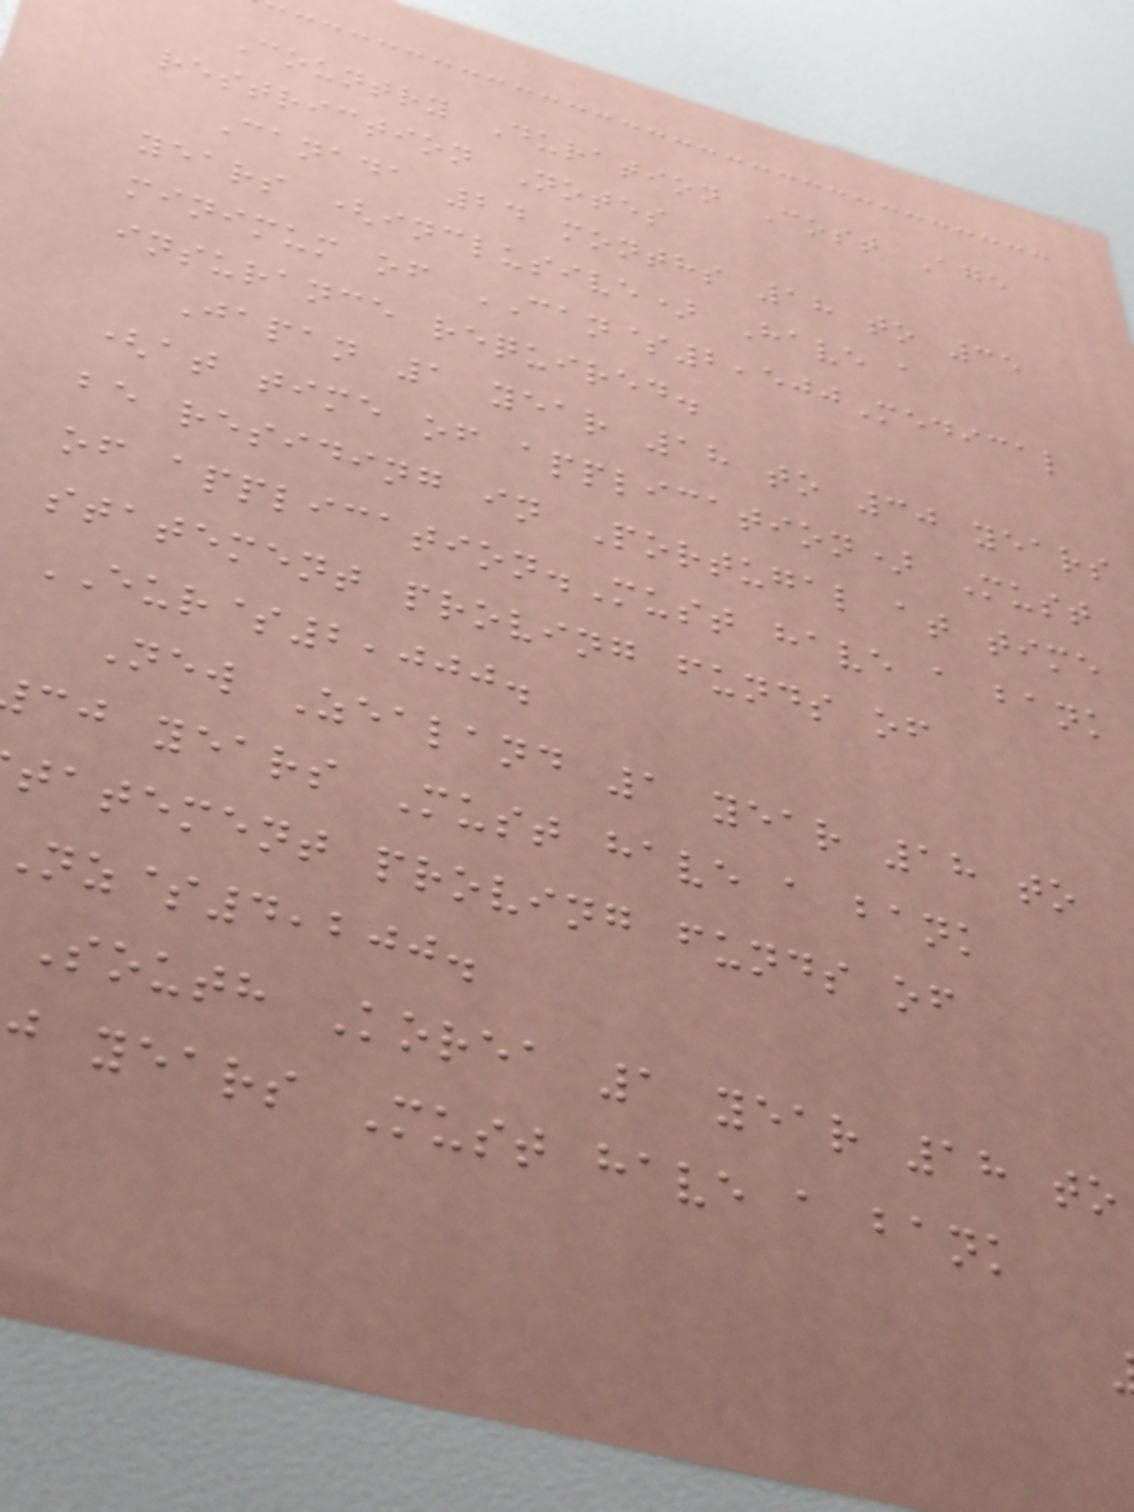Country Duration Cost Age
restriction Notes
Canada 24 months 18 to 35
years (inclusive) Have a
minimum of CAN$2,500Medical
insurance required.
Japan 1 year 18 to 30 years
(at time of application) Must
be residing in Portugal at time
of application.Must have a bank
statement proving funds of
EUR$2,000.
New Zealand 1 year 18 to
cj years Must have a bank
tatement proving funds of
nz$4,200.
South Korea 1 year 18 to
j years Must have a bank
